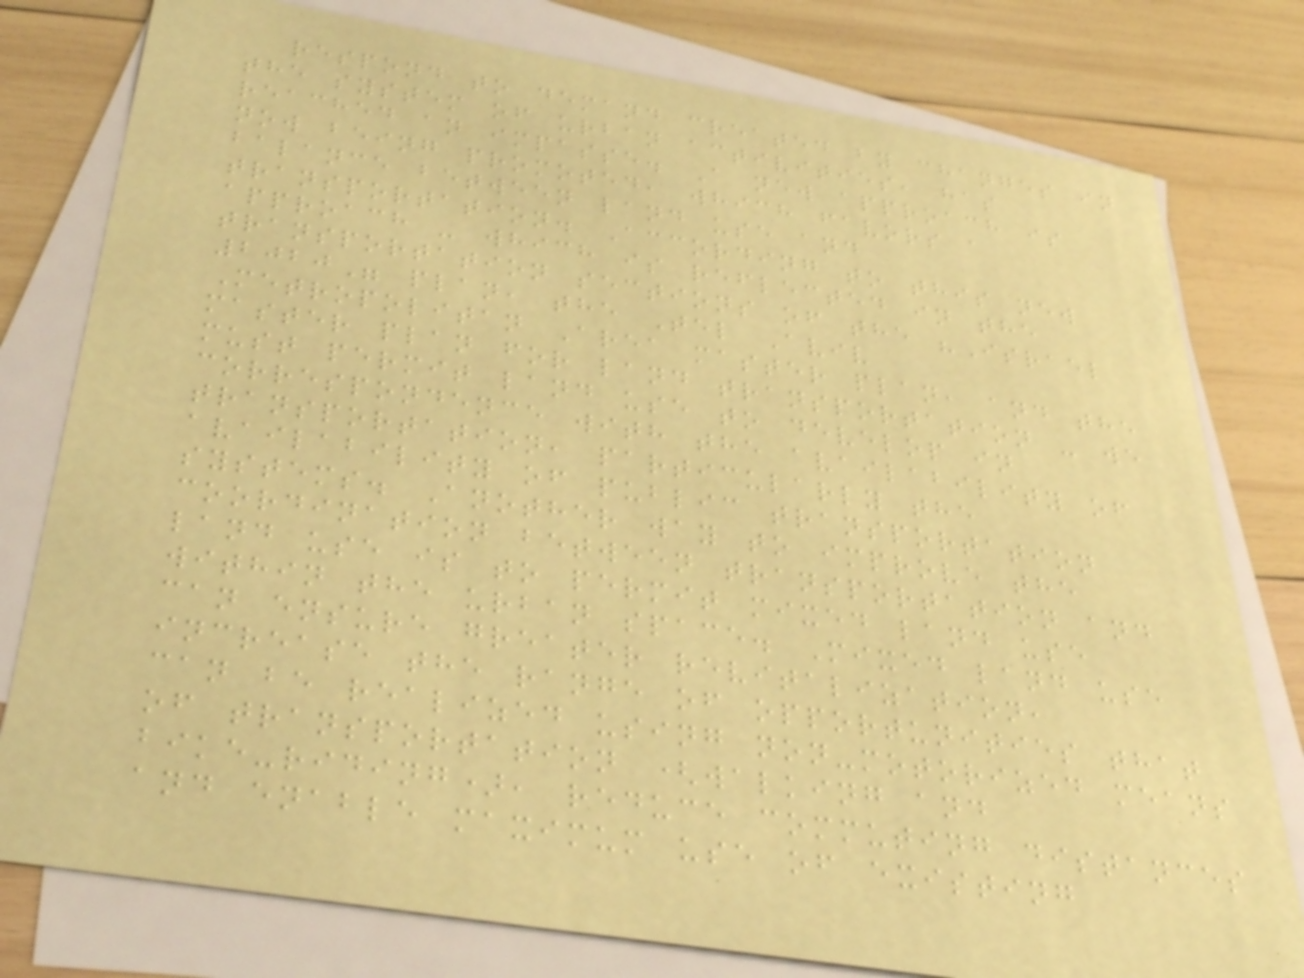respond to demand created by changes in
the system of urban activities, has
reached an impasse. A new approach is
now being promoted, which favors a
balance between land use and
transportation. According to this new
approach - which is reflected in the
transportation sections of the "Israel
2020" plan, the Tel Aviv
Metropolitan Area master plan, and the
master plan for land transportation - we
must permit land use to develop in
correspondence with the availability of
transportation, particularly the
availability of public transportation
systems. Another way to improve the
coordination between transportation and
land use is to permit mixed land use
within the urban space. Mixed land use
can ensure greater revitalization,
increase the range of opportunities that
can be realized using non-motorized means
of transportation (walking and
bike-riding), reduce commuting distances
and enable maximum use of existing
